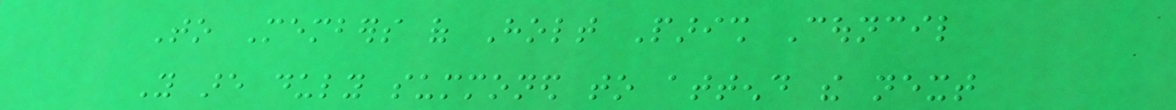To Members of Holt Parish Council
You are duly summoned to attend the next
